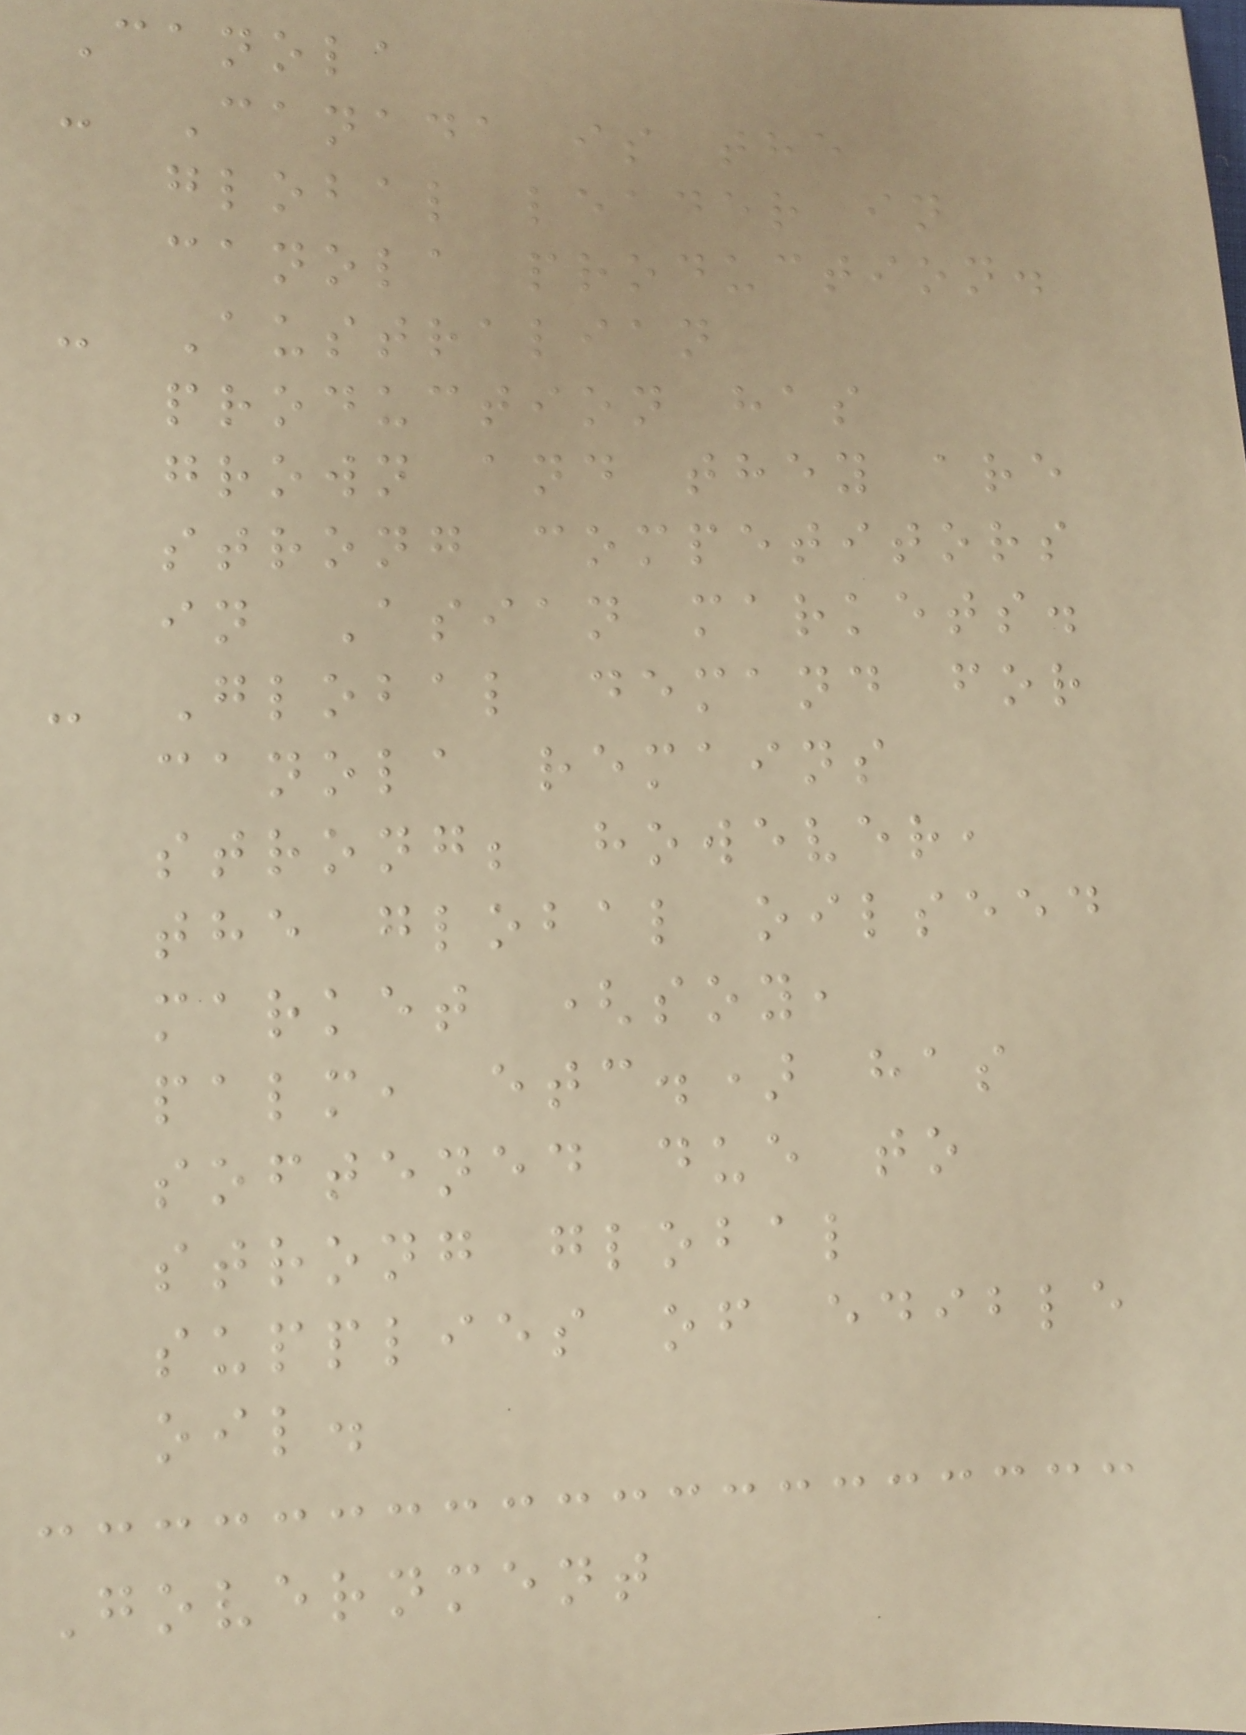Canola
- Canada is the
global leader in
canola production.
- Australian
production has
grown and they are
strong competitors
in Asian markets.
- Global demand for
canola remains
strong; however,
the global oilseed
market (soy,
palm, etc.) has
softened due to
strong global
supplies of edible
oil.
Government
